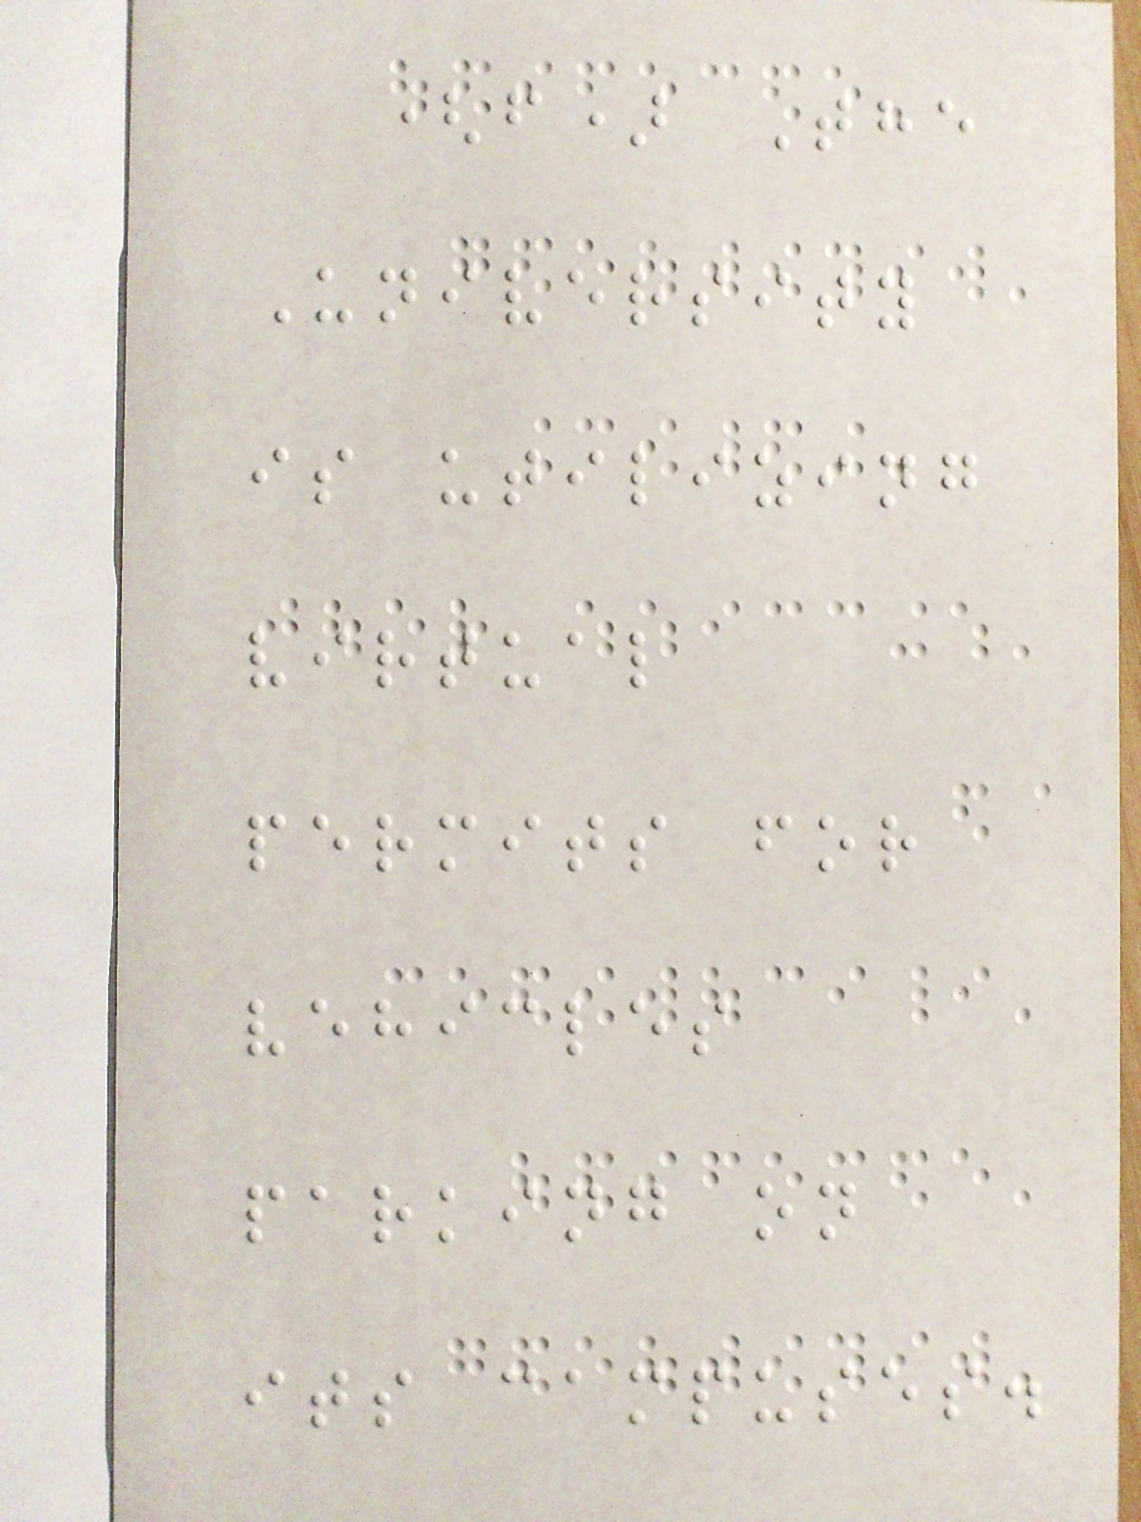(f) The
University
is utilizing
virtual
permits for
vehicles
parking on
its campuses.
